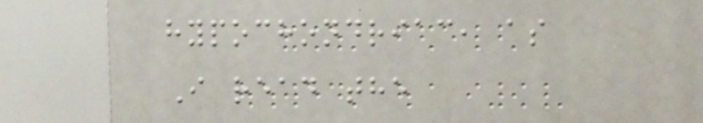hypochondriac, as
I read the
